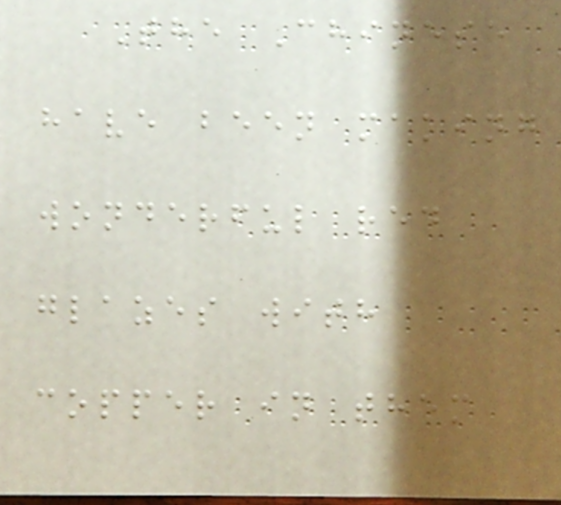The Chinese
have been making
wonderful red
glazes with
copper in them
